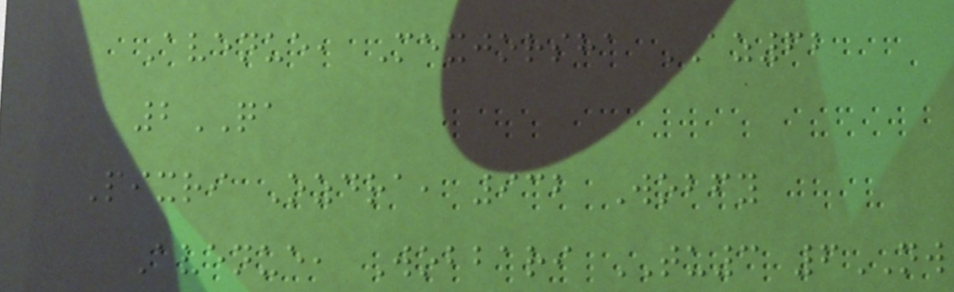Avenue, Mexjorsha AZ62
2QA
Pixri Ozdra, 932 Wobfy
Avenue, Wobbari TU3 6NW
